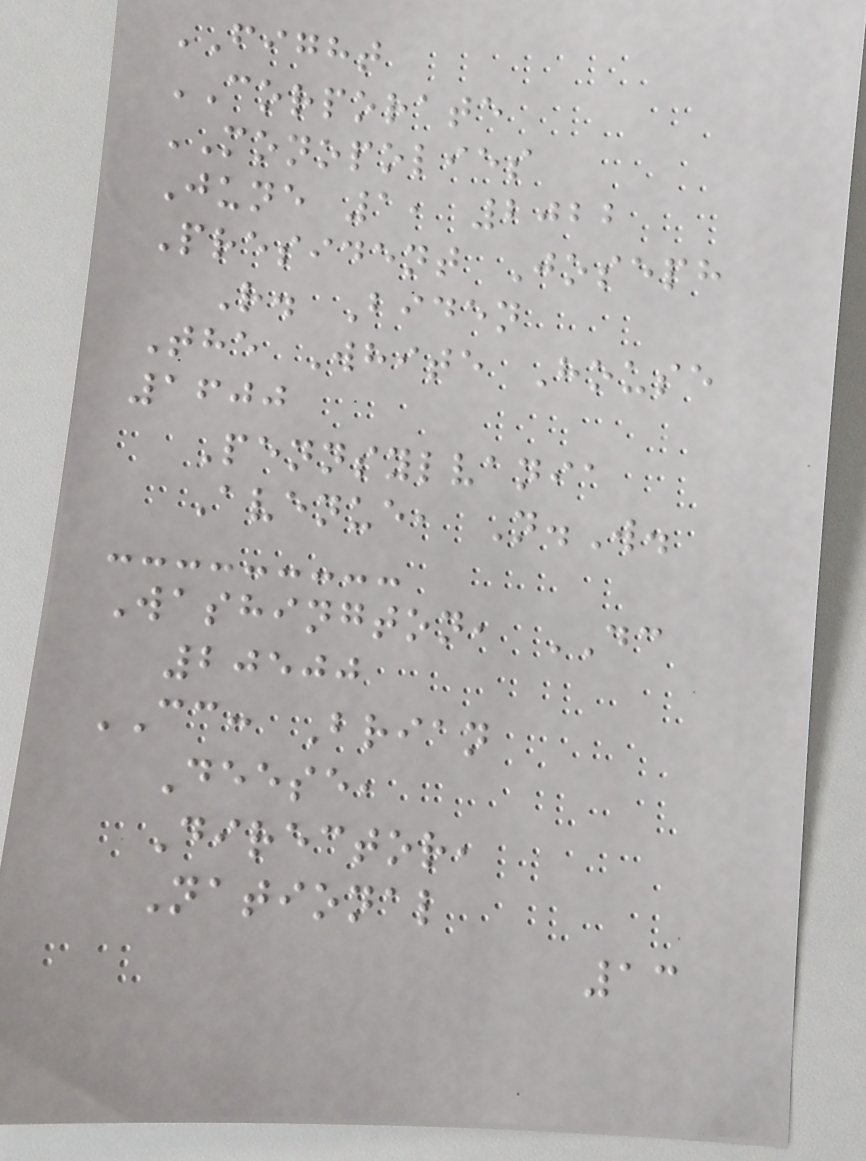FIGHT
CORPORATE
MONOPOLIES
June 1, 2022
President Joseph
R. Biden
The White House
1600
Pennsylvania
Avenue, N.W.
Washington, DC
20500
CC: Brian
Deese,
Director,
National
13
